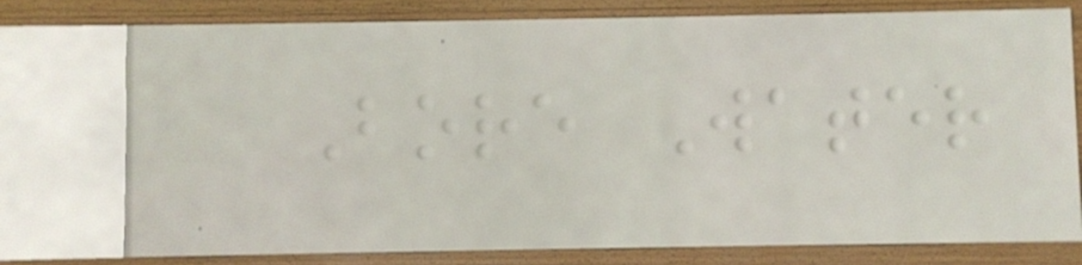Bore Water
